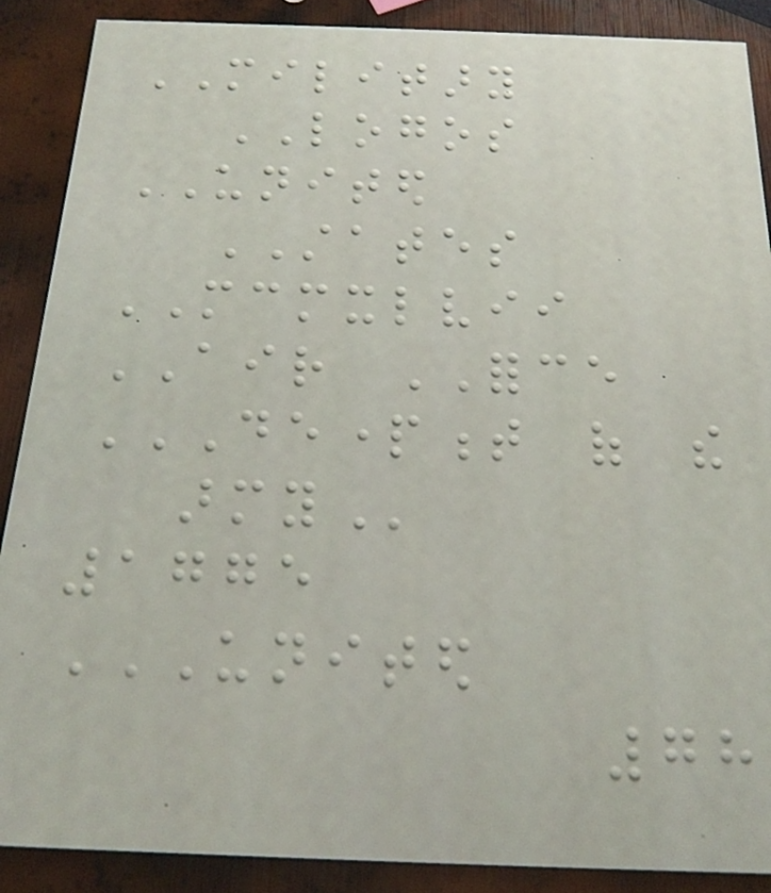MILITARY
LOGOS
UNITED
STATES
MCMXLVII
AIR FORCE
DEPARTMENT OF THE
ARMY
1775
UNITED
78
